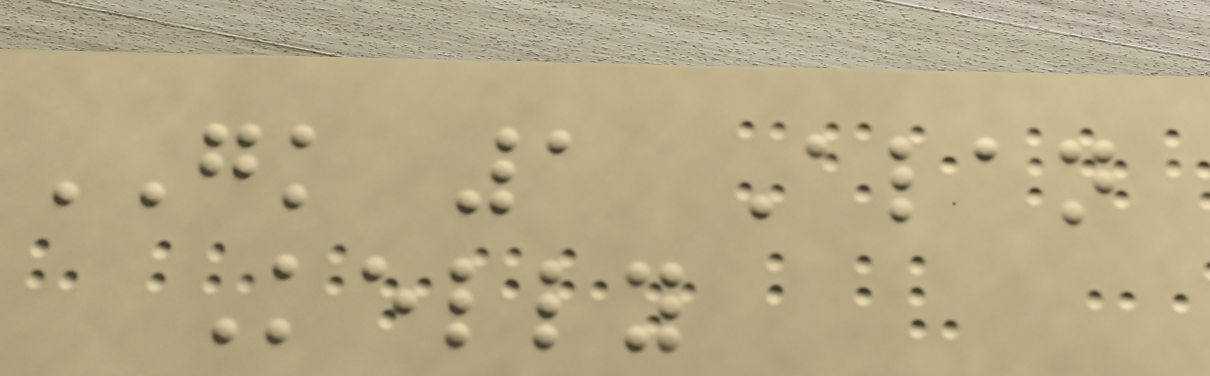GK 1 Alan
Kelly
